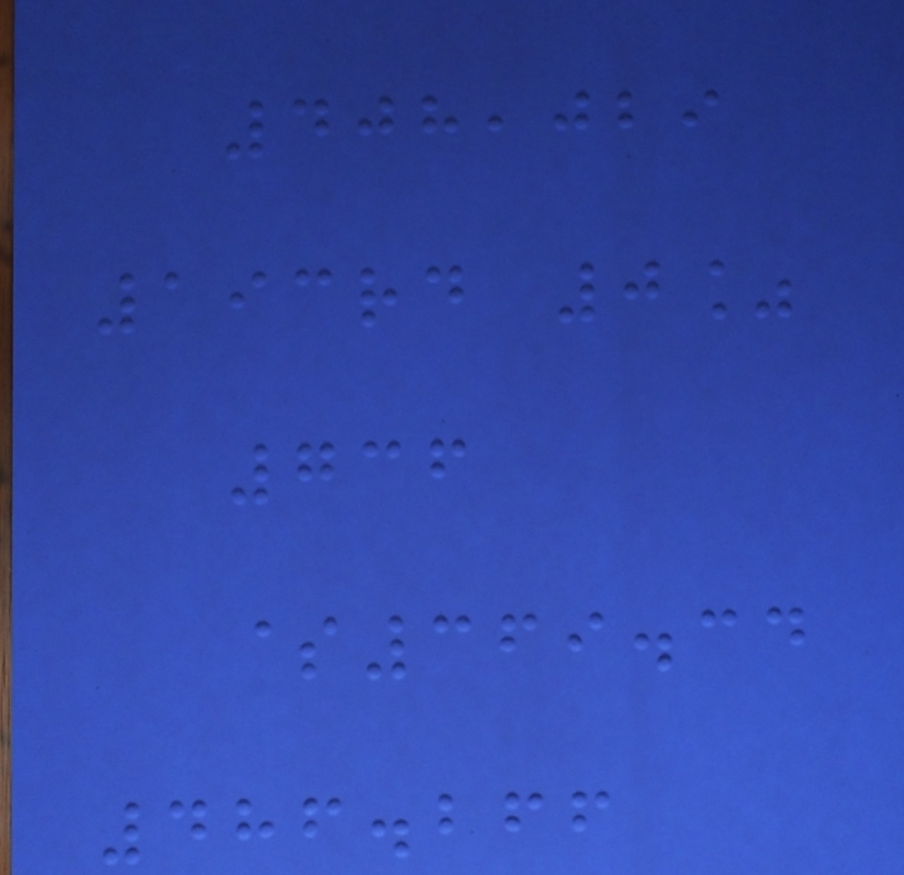408,029
193rd 0%
736
$369.34
486.266
